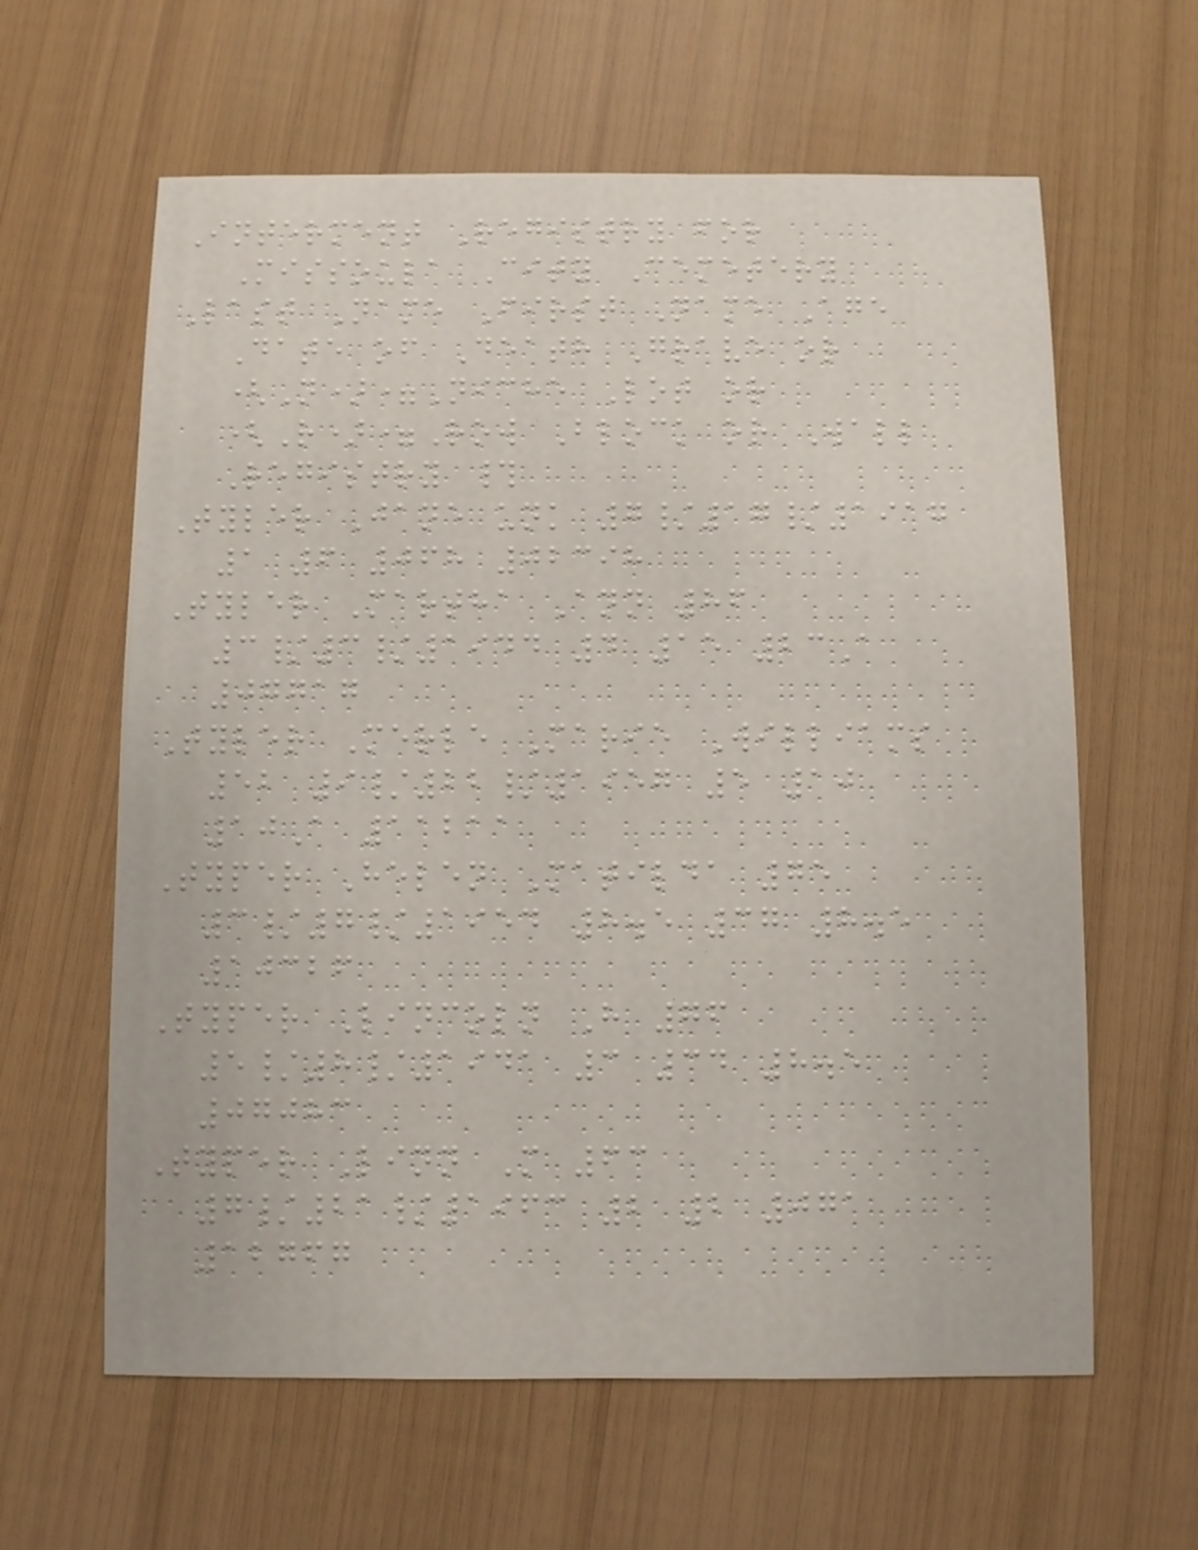Interment Registry for
Missoula City Cemetery
Last Name First Name Age
Date of Death Grave or
(N)=Niche Lot or
(R)=Row Block or Wall
Registry #
Tyler Jane unk 7/17/1917
1 6 068 02398
Tyler Martha Ann 86
3/3/1944 4 15 23A
07717
Tyler Merle Marie Williams
52 9/22/1957 5 10
10A 11211
Typer Helen Matilda 75
3/7/1954 8.5 37 8.5
10326
Typer Lincoln H 76
5/8/1941 3 34 8.5
07083
Typer Linn M 63
7/21/1963 2 2 071
12767
